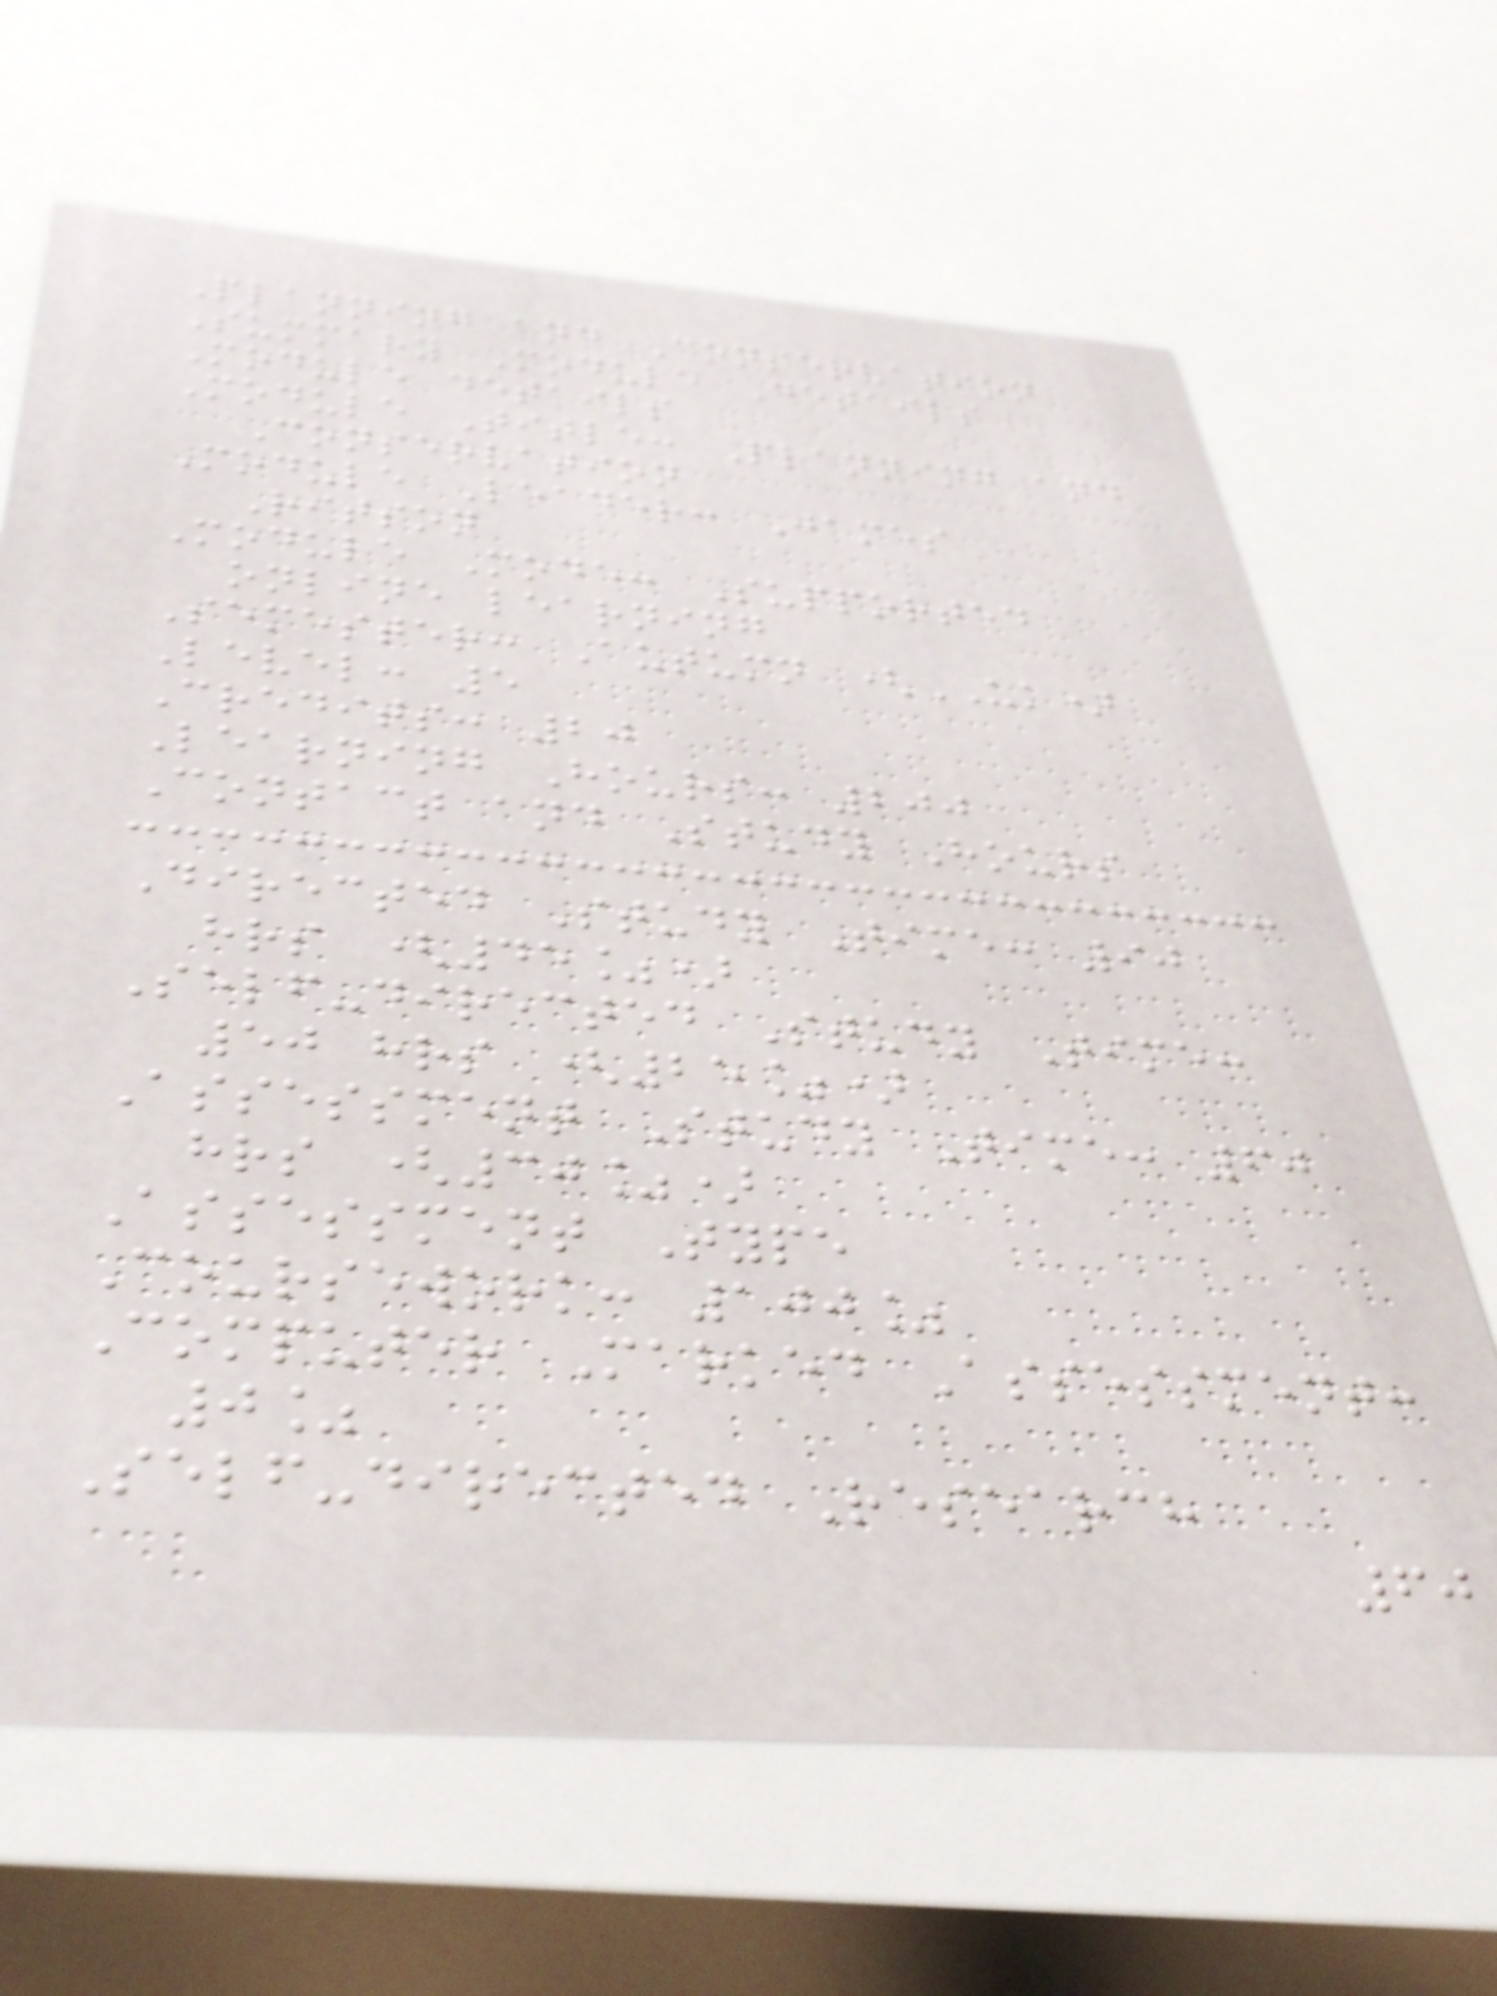Planning and Conservation
Summary Module Details
Module details
Module Title: Planning and
Conservation
Module Leader: James
Ritson
Module Mode: Supported
online learning
Semester: Autumn (UK)
Level: 5
Credits: 20
Learning Hours: 200
Contact and Study Hours
Directed Study Time: 90
hrs (45%)
Self-directed Study Time:
50 hrs (25%)
Assessment Study Time: 60
hrs (30%)
Assessment Type
Coursework: 100%
Computer Marked Assessment:
0%
Self-directed Research
60
